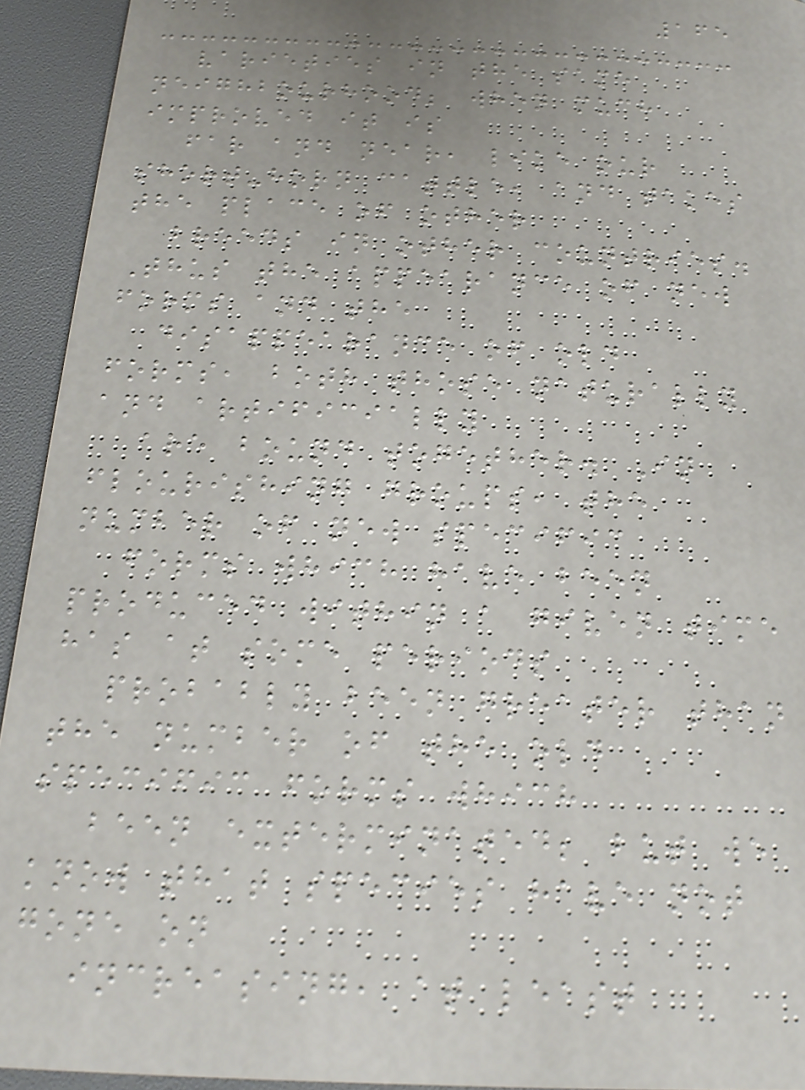165
varieties in the same
neighbourhood; when much
improved it is
far and near, like our
short-horn cattle, and takes
the place of other
breeds in other countries.
Thus the appearance of new
forms and the
disappearance of old
forms, both those naturally
and artificially
are bound together. In
flourishing groups, the
number of new specific
forms which have been
produced within a given time
has at some periods
probably been greater than
the number of the old
specific forms which
been exterminated; but we
know that species have not
gone on
increasing, at least
